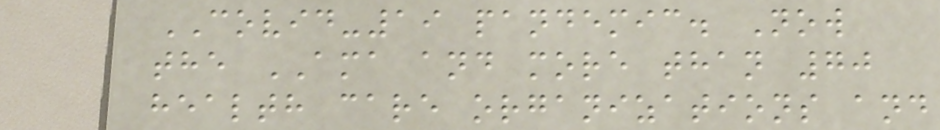COVID-19 pandemic. Now
the AMA and more than 70
health care organizations and
